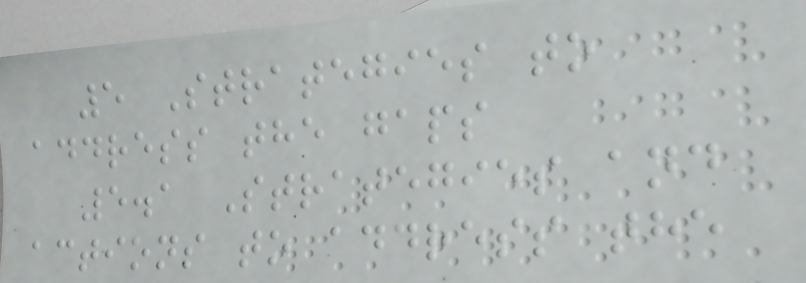5 Strategies to
address the gaps
5.1 Strategies and
actions to address the
